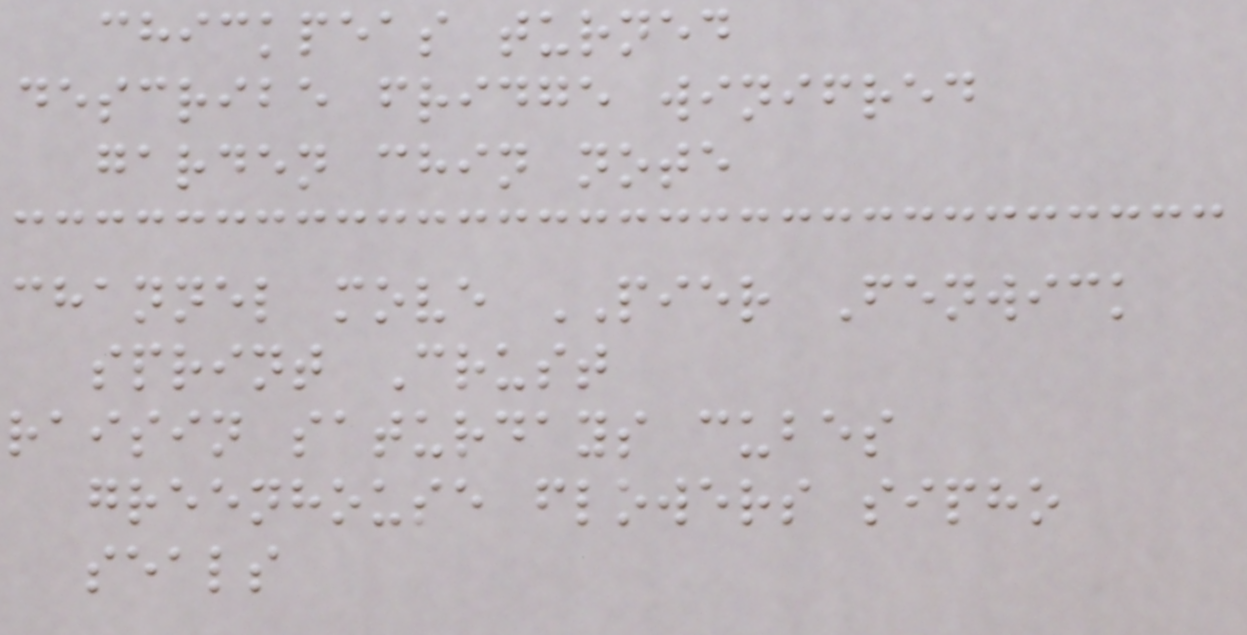chickpeas turned
describe fridge winifred
garden chin note
channel move PIER Fenwick
sprint Crust
raisin saturdays cubes
greenhouse flowers sipho
seals
